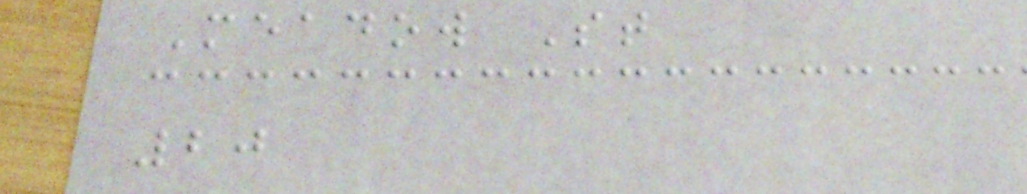Meadow St
20
